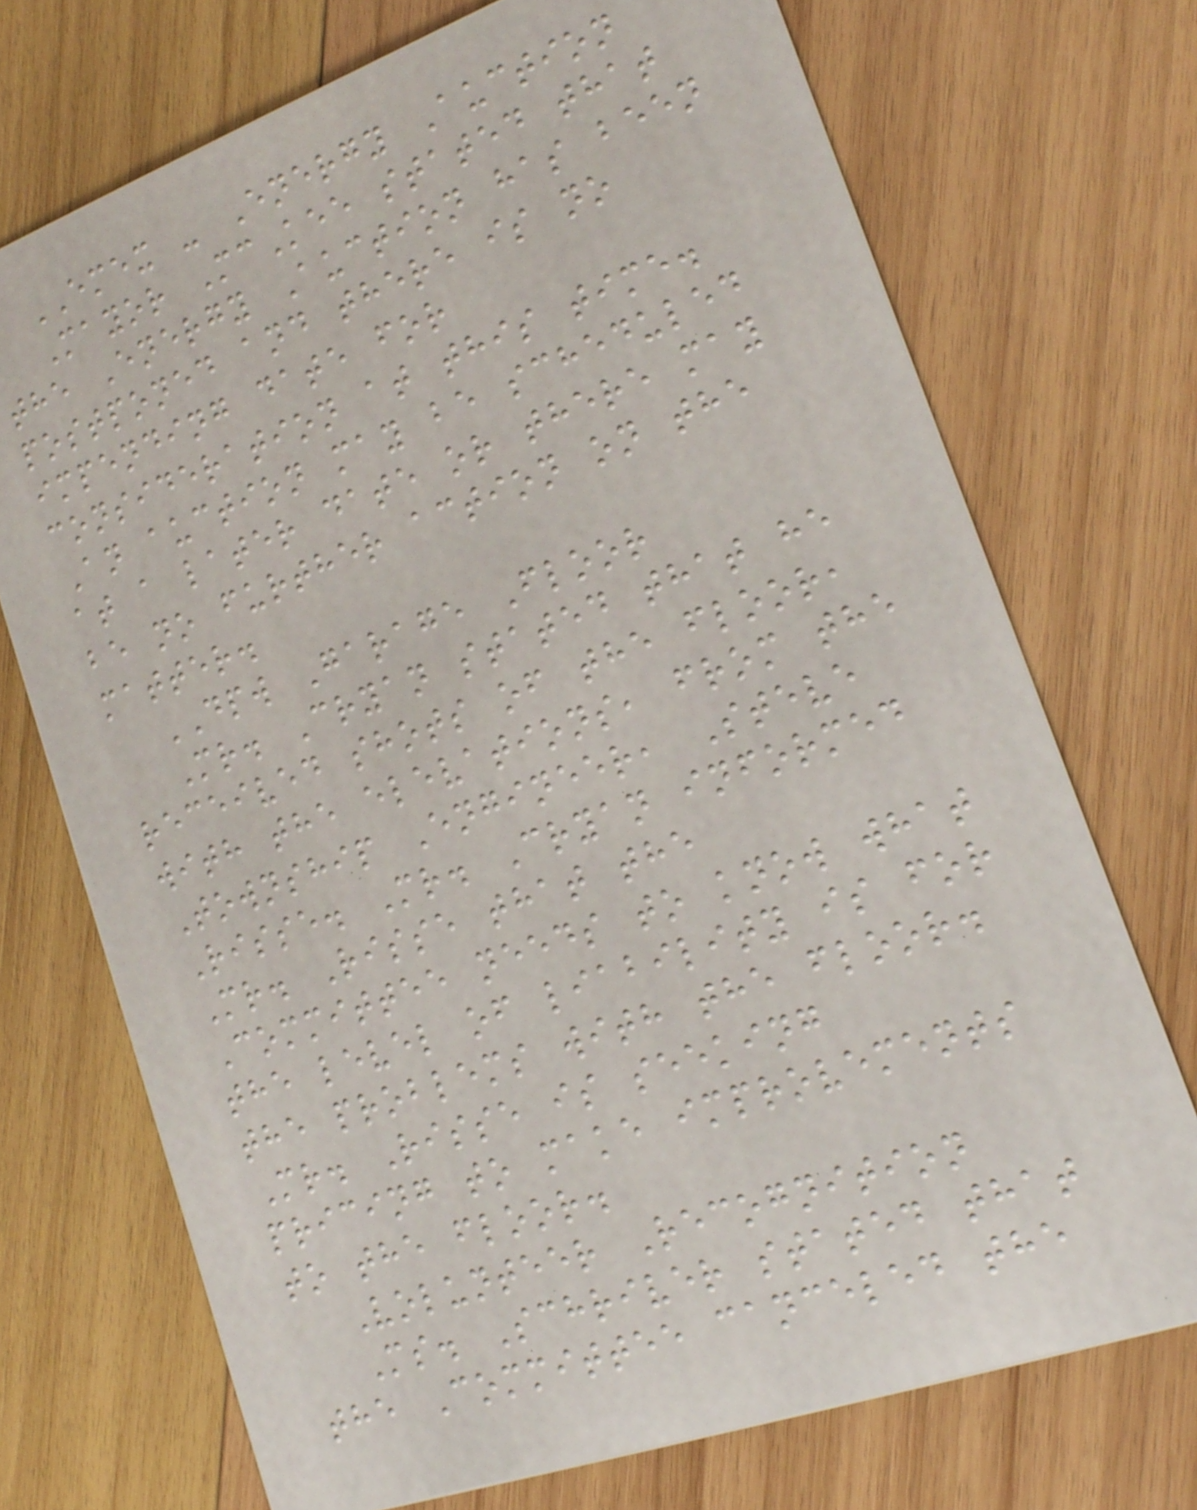EMEX - Energy Auction
Mayor McKee stated that
the Energy Auction has been
postponed and there is no
impending date for
consideration at this time.
An auction may be scheduled
at a later date or there may
be no further action on the
matter.
DPW Garage Floor
Mr. Cryan stated that he
received shots of the floor,
with the elevations, from the
Township Engineer, Steve
Risse. Mr. Cryan informed
Mr. Risse that the
Committee needs to know what
the level of liability is for
the problems with the floor.
Mr. Risse is seeking
pricing to make improvements
to the floor.
Volunteer Recognition
Ms. Schriver stated that
the Committee canceled the
